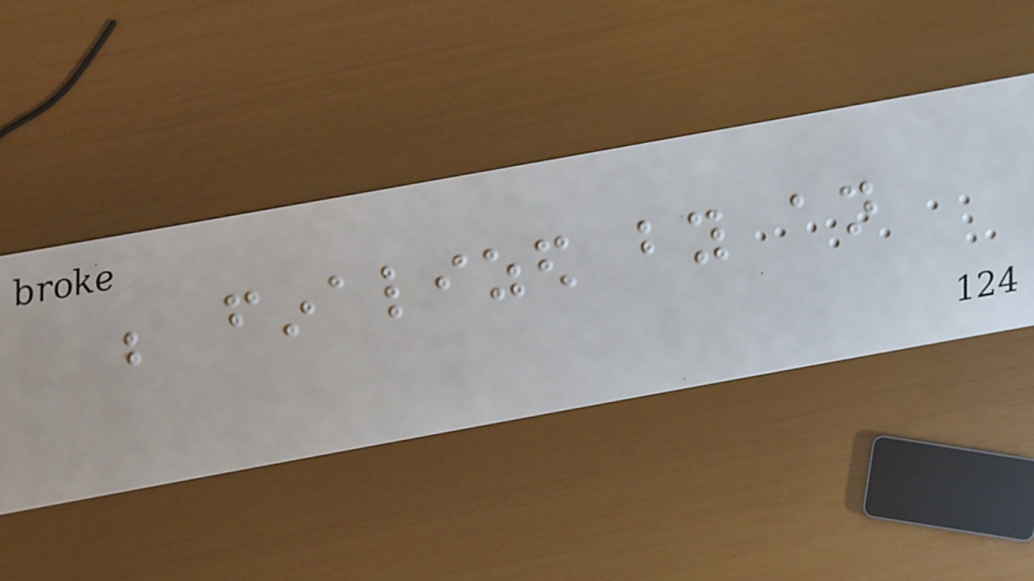be finalized by an
